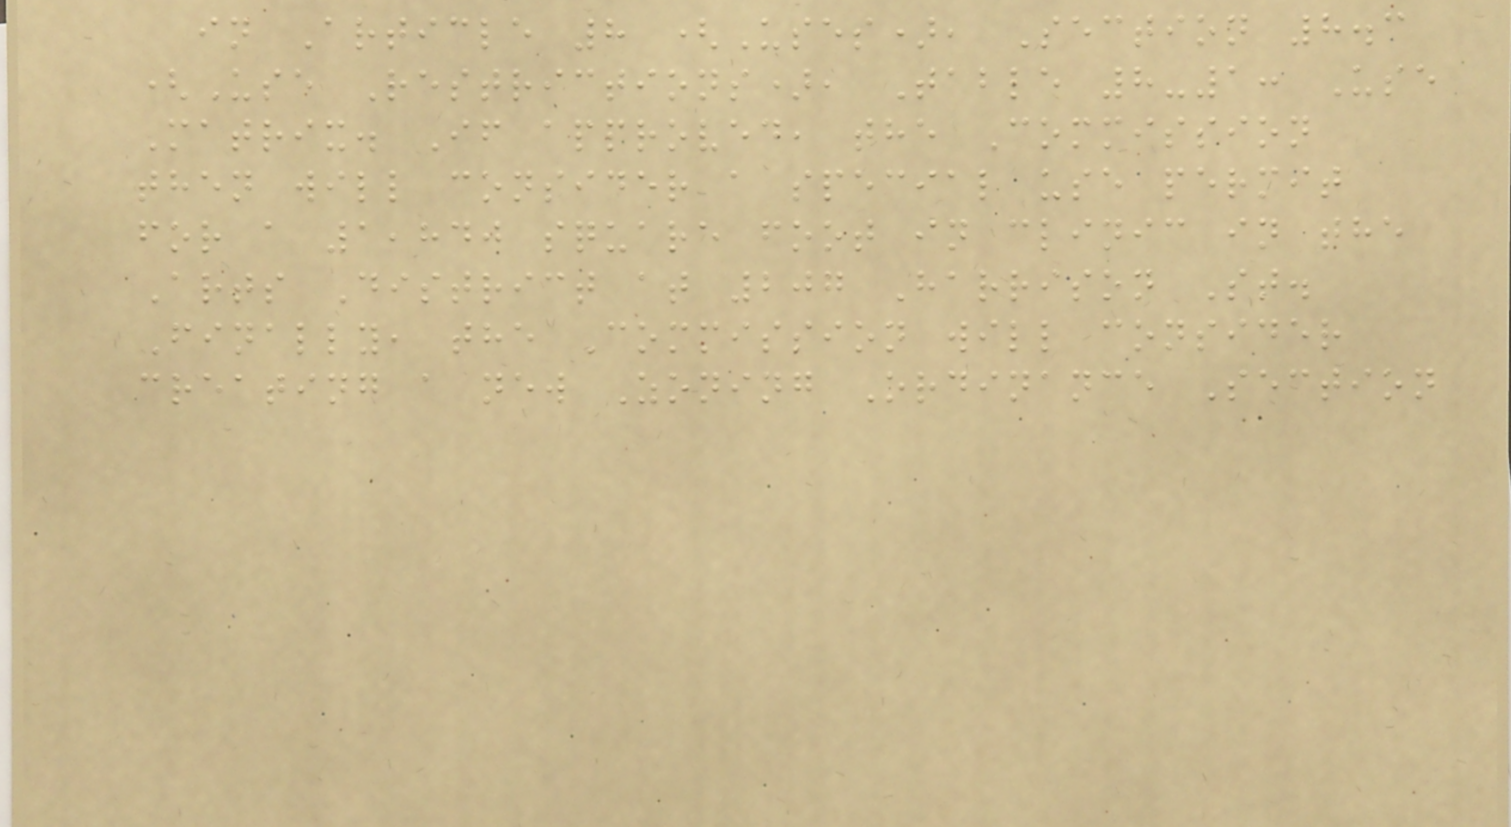in Article 8 (Uses), Section 8.3
(Use Restrictions), Table 8-1: Use
Matrix. If approved, the Commission
then will consider a special use permit
for a 1,840 square foot in clinic in the
Arts District at 207 Harrison St.
Finally, the Commission will consider
creating a new Zoning Ordinance Section
